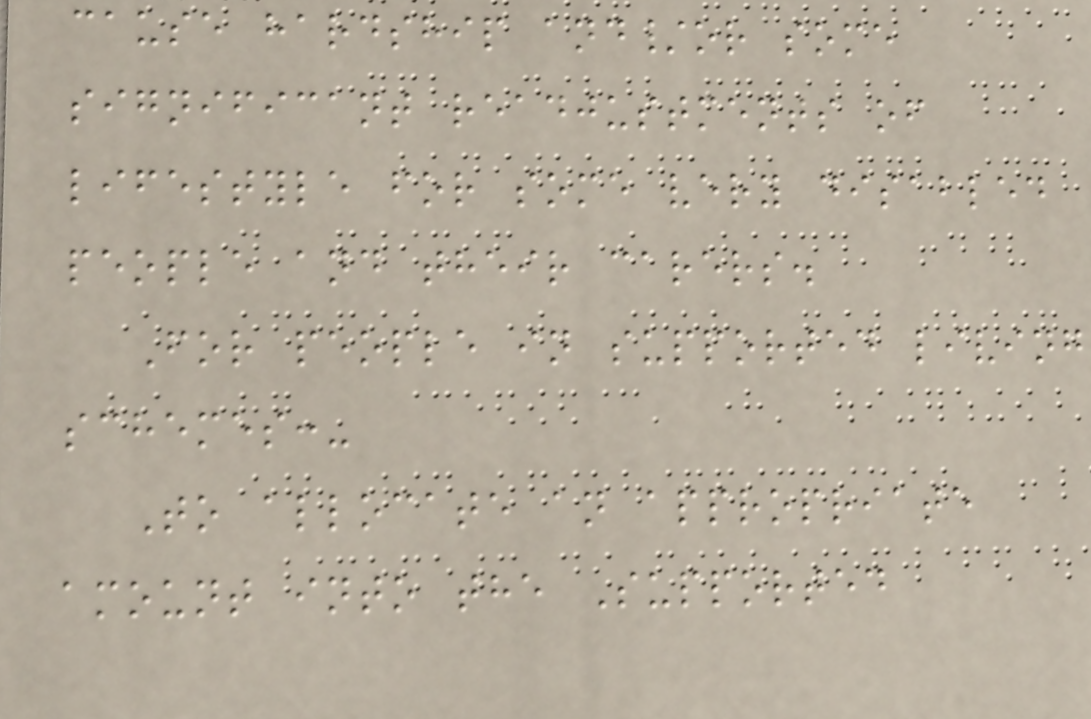cause hardship and/or some
significant readjustments of
lifestyle for some very disabled
people and their carers.
For people in supported living
schemes:-
To allocate an appropriate
amount into the Supported
